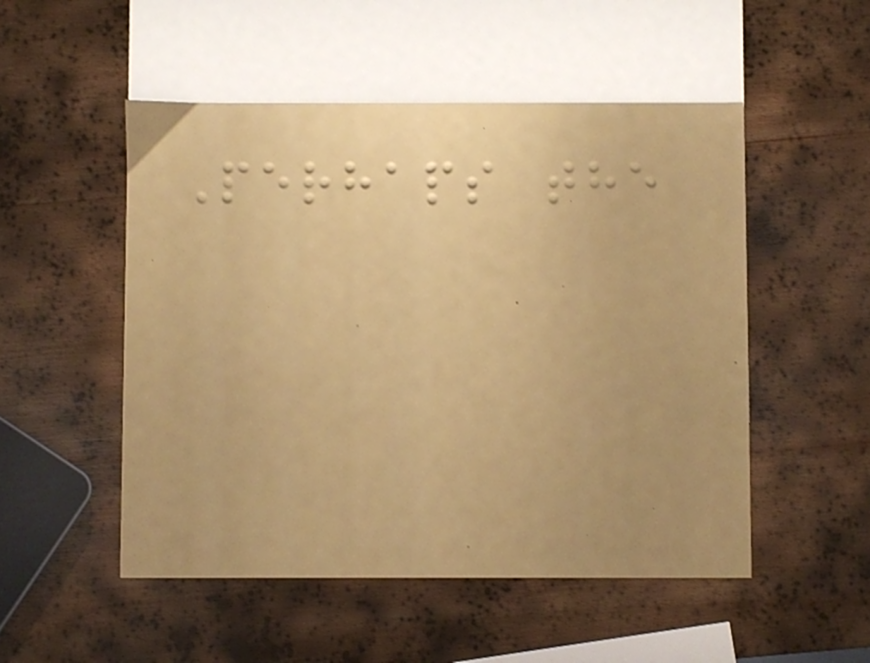Perhaps the
